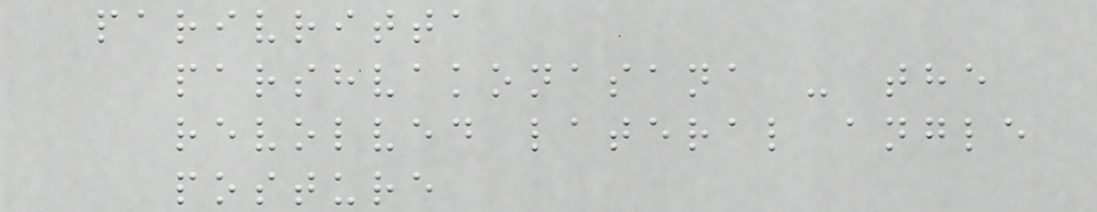parivritta
parshvakonasana - the
revolved lateral angle
posture
